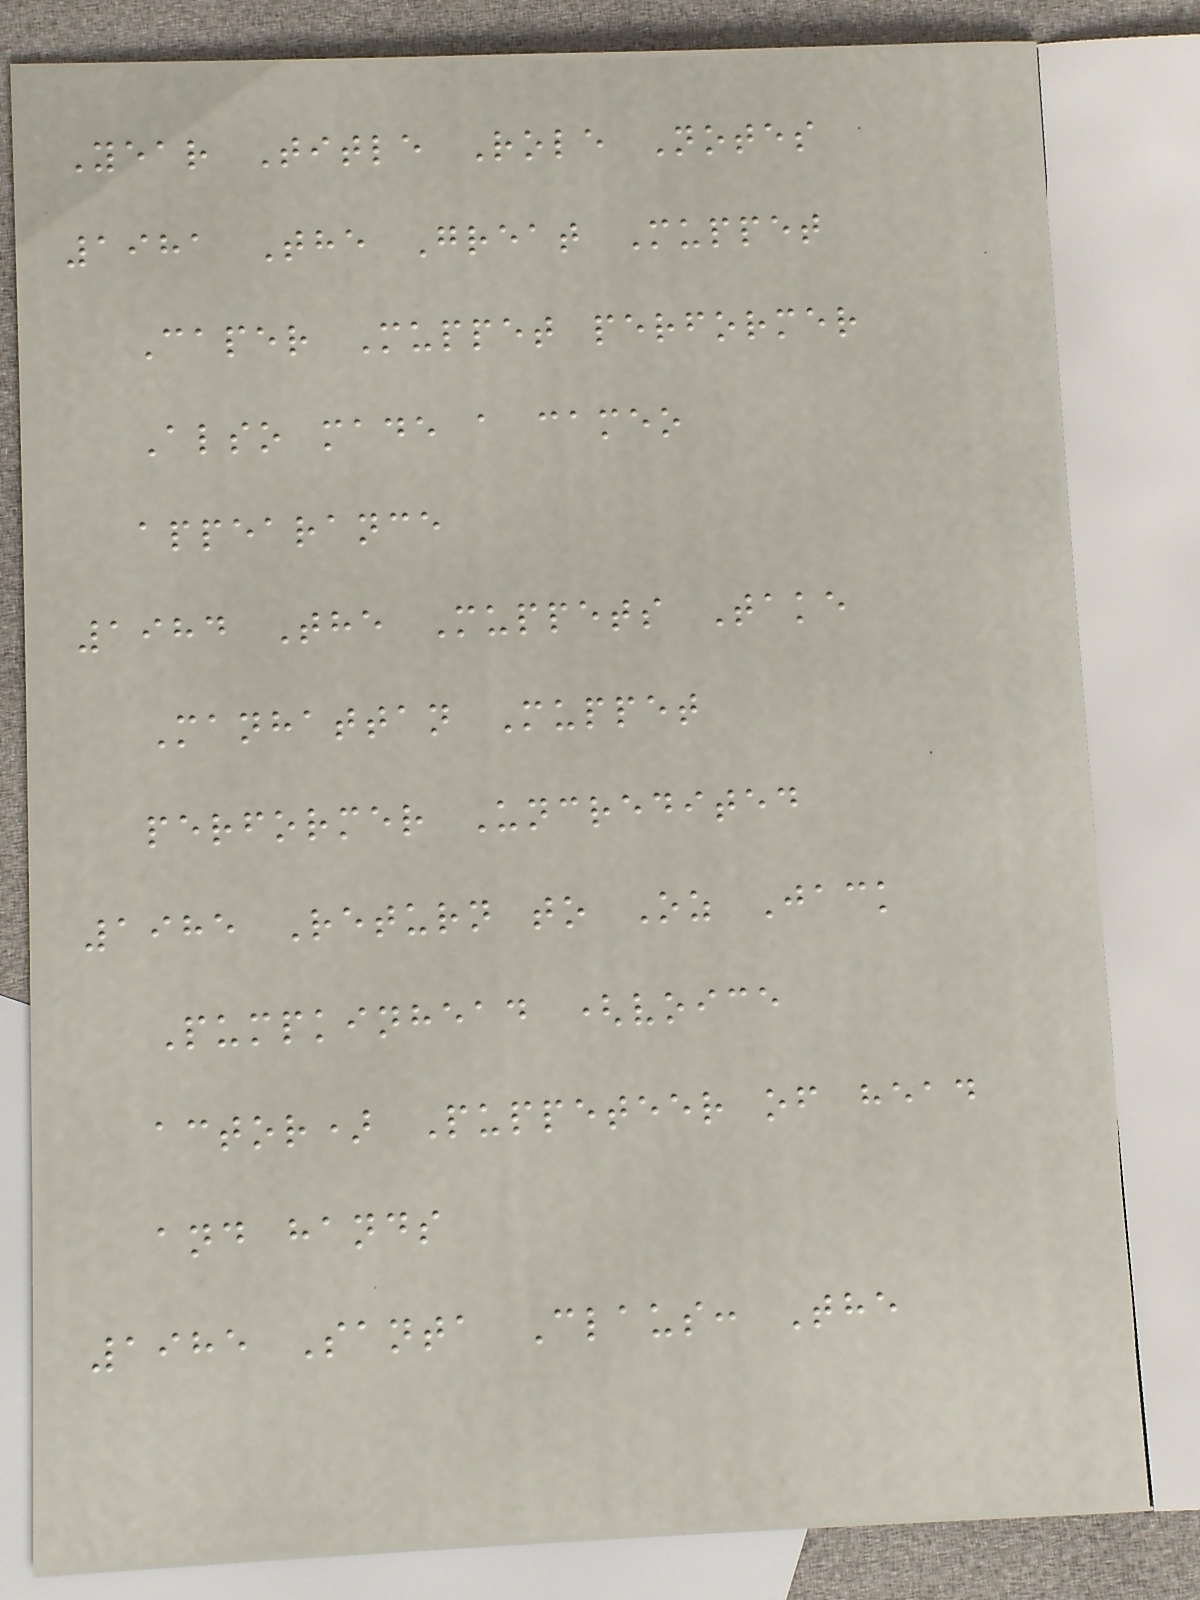Year Title Role Notes
1981 The Great Muppet
Caper Muppet performer
Also made a cameo
appearance
1984 The Muppets Take
Manhattan Muppet
performer Uncredited
1985 Return to Oz Jack
Pumpkinhead (voice
actor) Puppeteer of head
and hands
1985 Santa Claus: The
